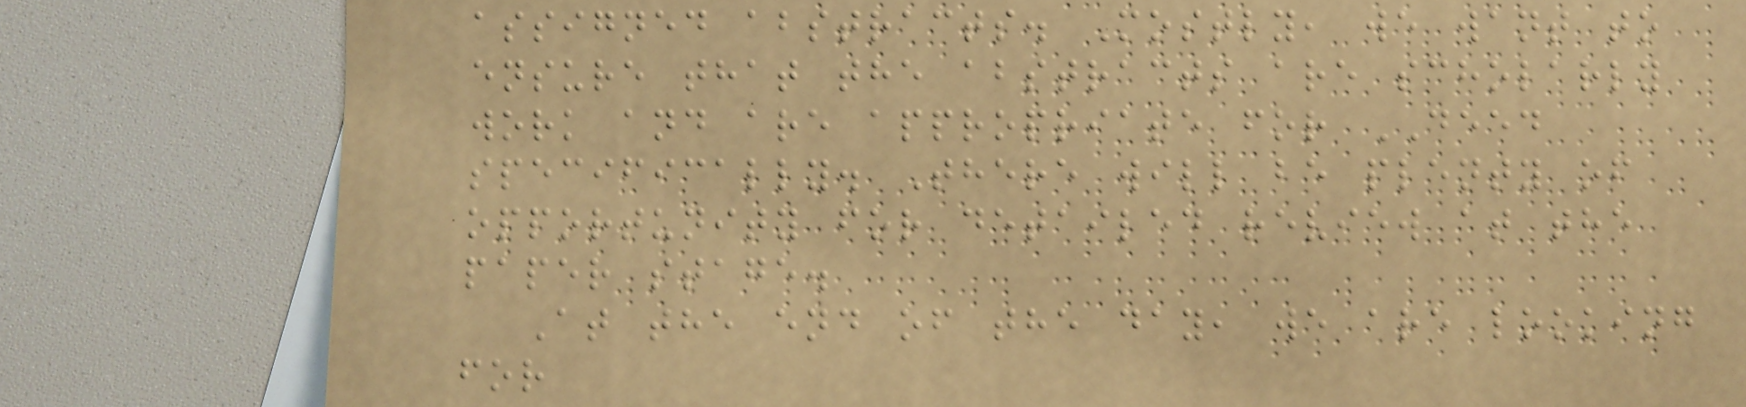assigned abstracts. Mostly, we want to
ensure that the abstracts are scholarly
work and are appropriate for DEED
specifically. There will be plenty of
opportunity for detailed review at the
paper stage.
At the end of the day, we are looking
for
